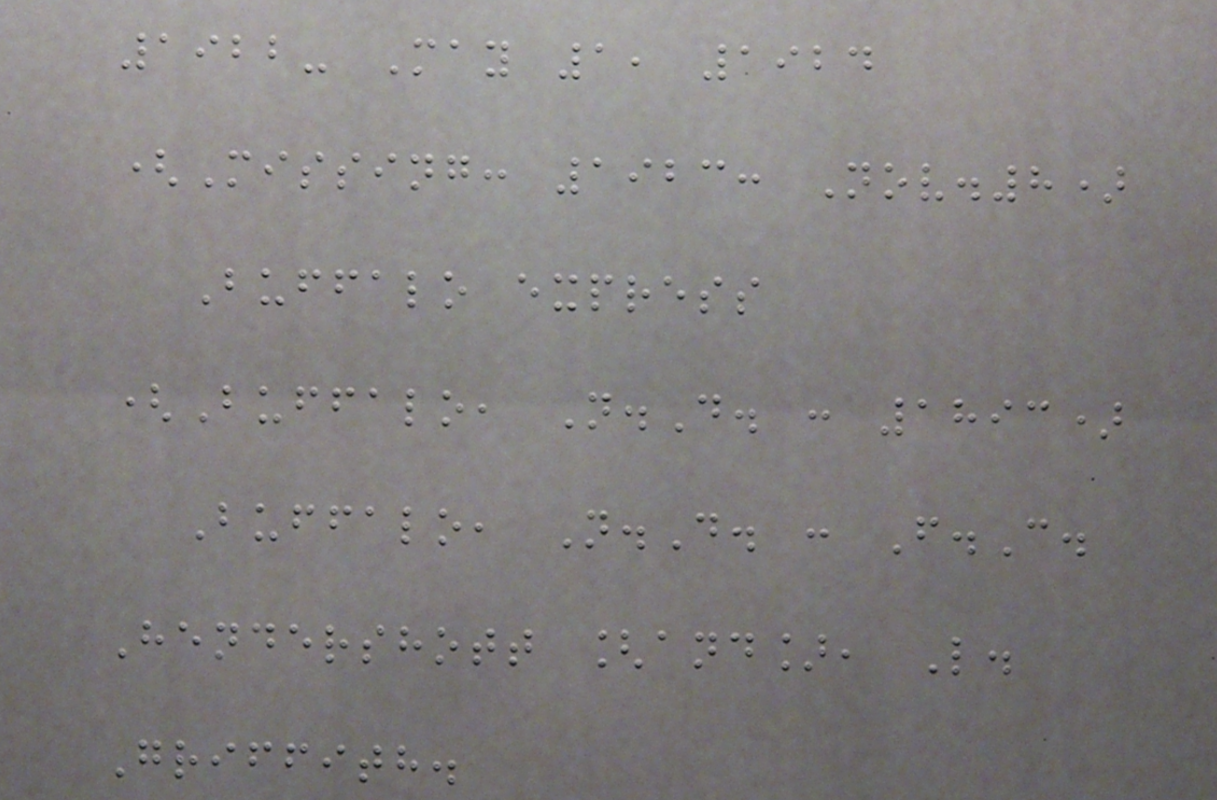1922- May 1, 1924
(Missing: 1923: Nov.8)
Buffalo express
(Buffalo, N.D. : 1893)
Buffalo, N.D. : F.C.
Hendershott [and], L.
Griffith.
